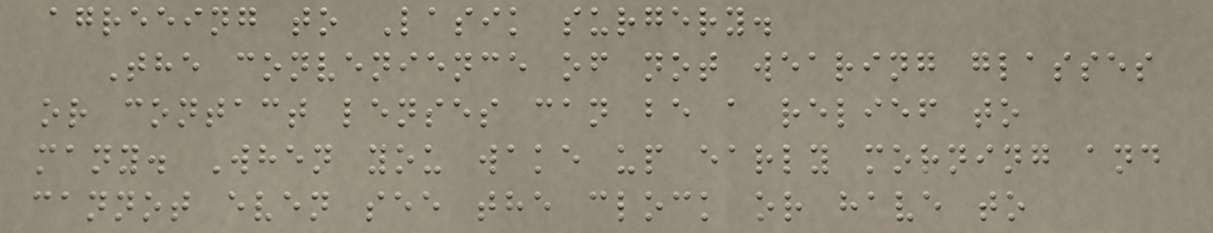agreeing to Lasik surgery.
The convenience of not wearing glasses
or contact lenses can be a relief to
many. When you wake up early morning and
cannot even see the clock or have to
